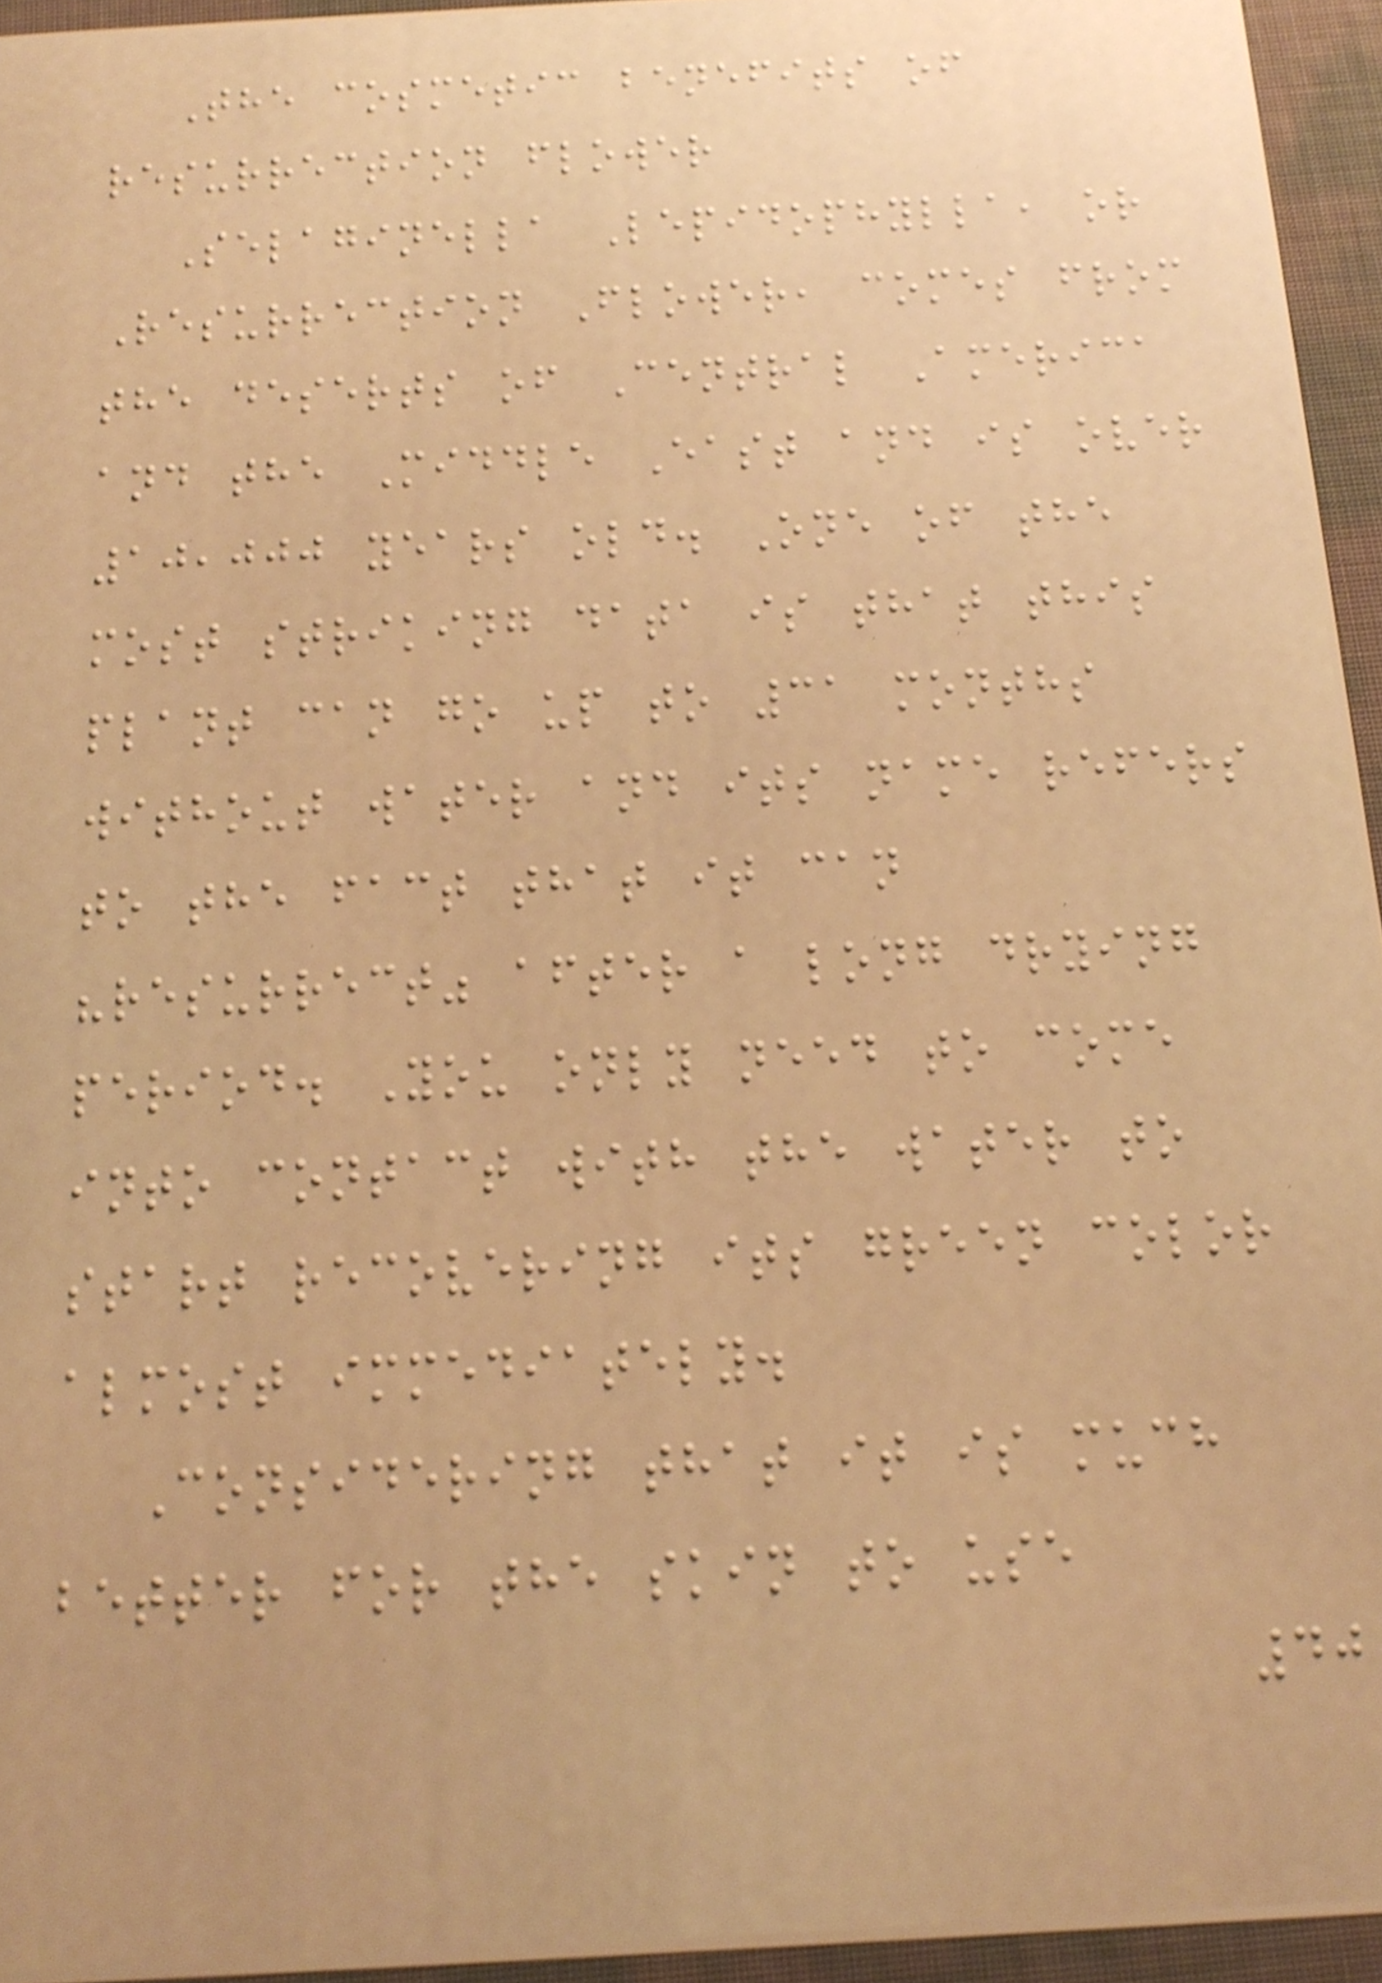The cosmetic benefits of
resurrection flower
Selaginella Lepidophylla, or
Resurrection Flower, comes from
the deserts of Central America
and the Middle East and is over
10,000 years old. One of the
most striking data is that this
plant can go up to 31 months
without water and its name refers
to the fact that it can
"resurrect" after a long drying
period. You only need to come
into contact with the water to
start recovering its green color
almost immediately.
Considering that it is much
better for the skin to use
40
